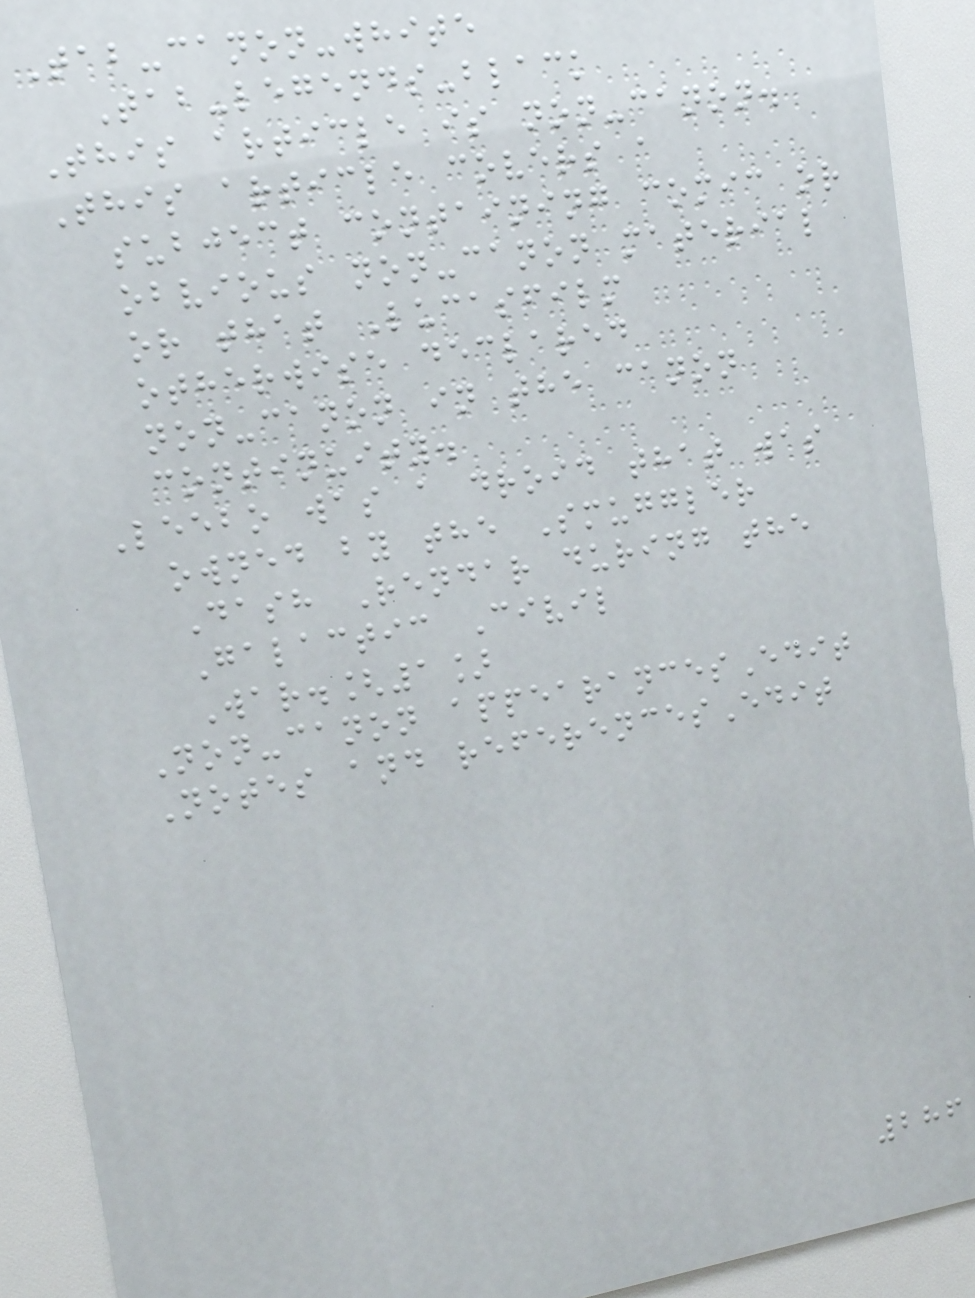Tab-canon-white
Tab-legends-black
This article is non-canon.
This article covers a
subject containing comic or
obvious non-canon material
or that Lucasfilm
otherwise declared
non-canon in the canon
continuity.
Leebo was a droid that was
owned by the Smuggler
Dash Rendar during the
Galactic Civil
War.[1]
Non-canon appearancesEdit
Notes and referencesEdit
286
